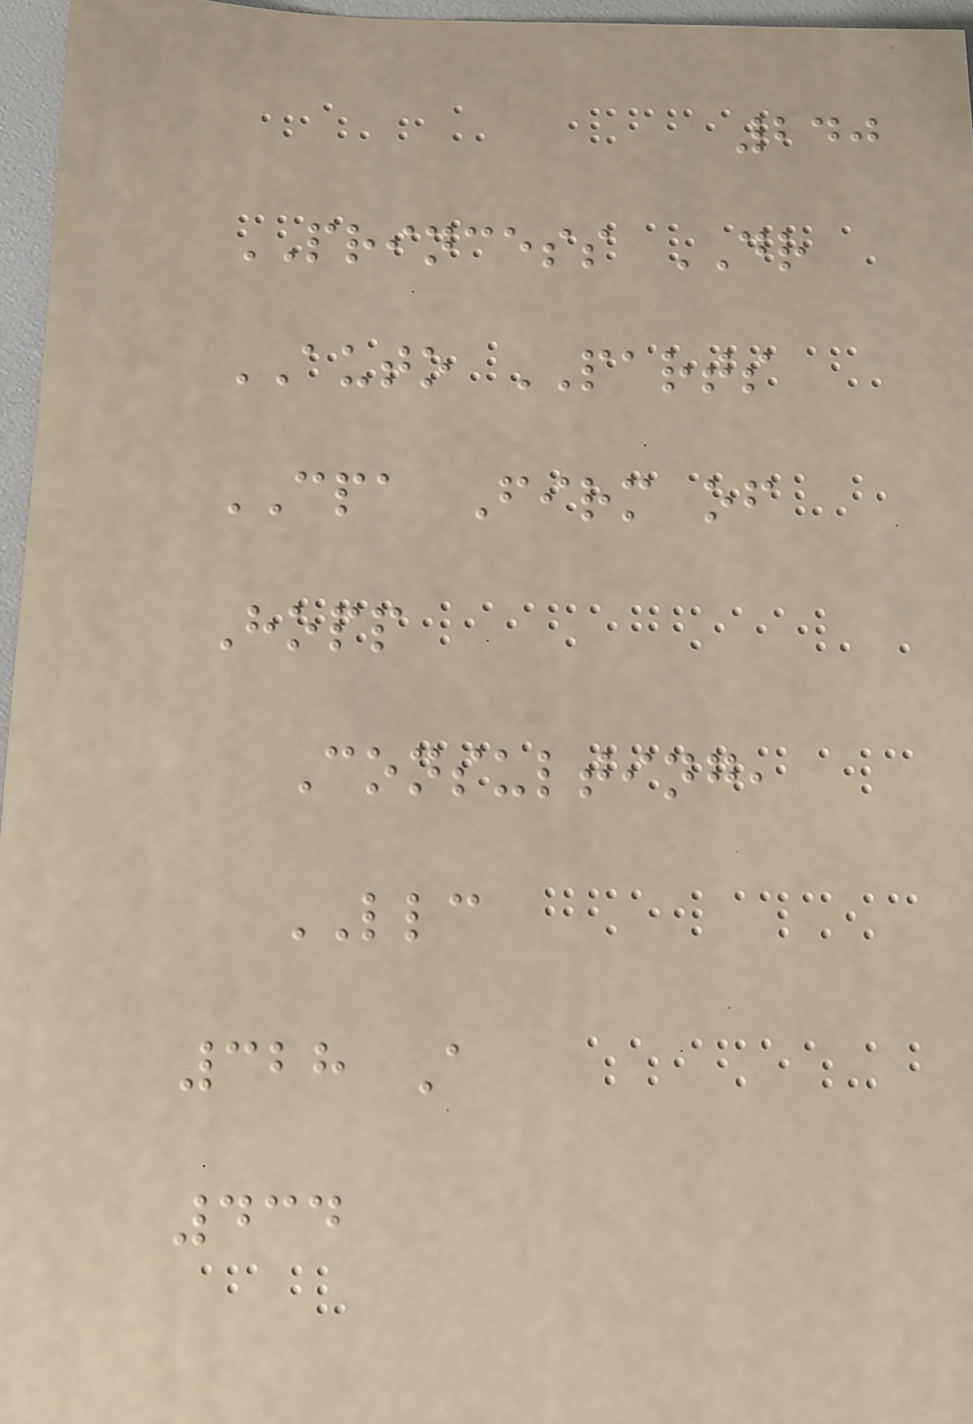240
PRINCESS DR
AUTO PARTS
CPA Firm of
Hopp
Consulting,
LLC
328 A
434
